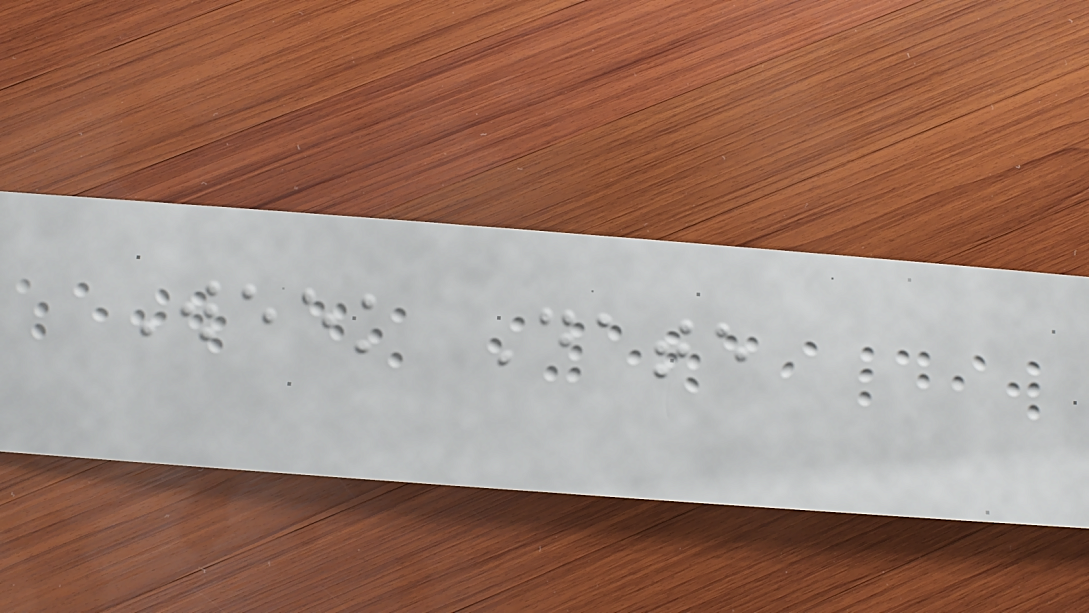Week Date
